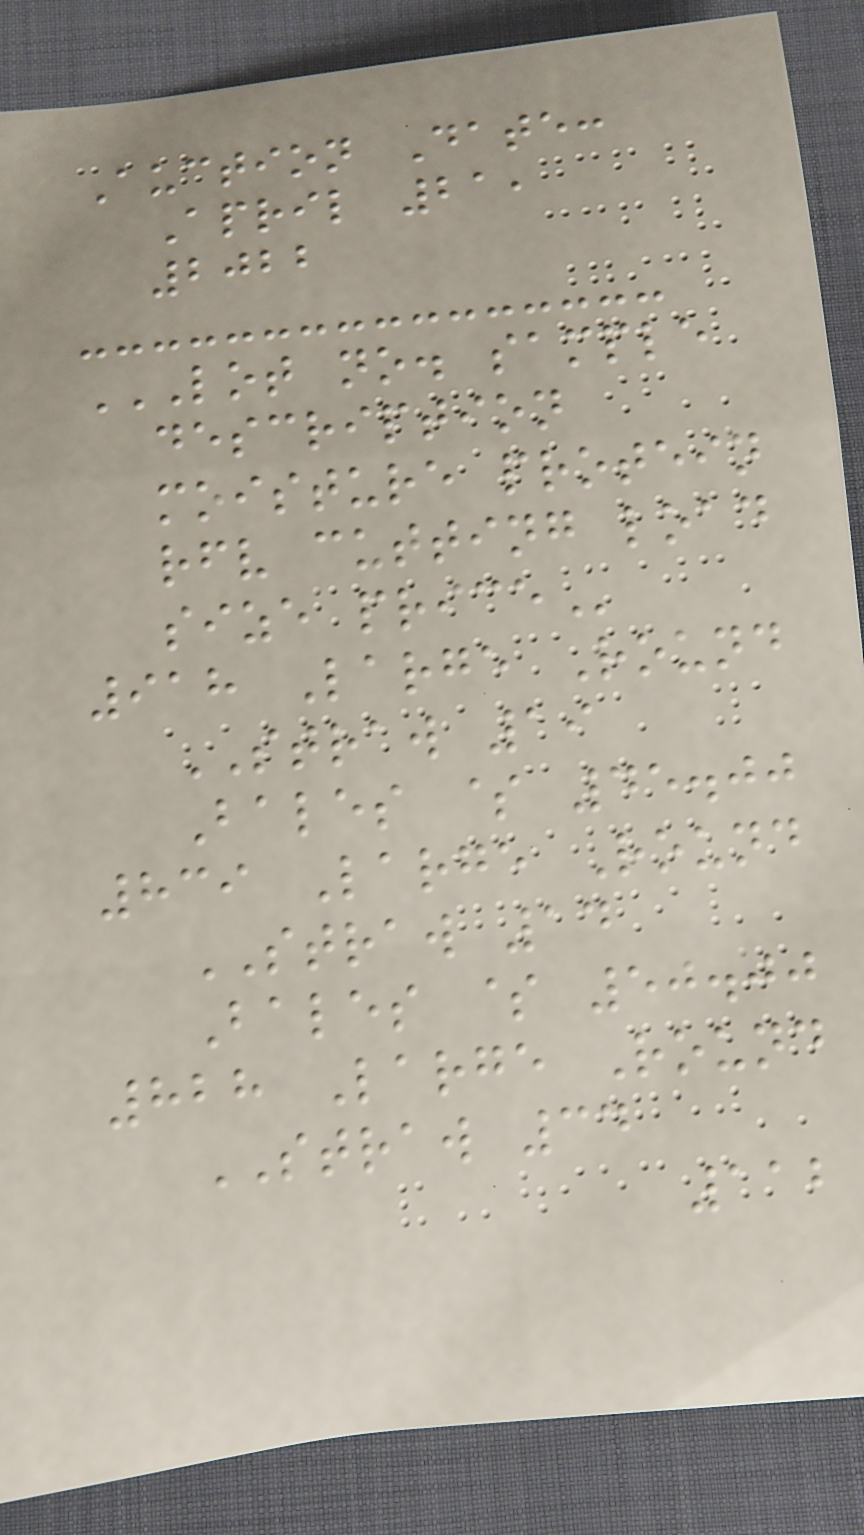Auction Date:
April 21,
2022
LOT NO. SAMPLE
DESCRIPTION
MOISTURE PROTEIN
RFV CUTTING LOAD
SIZE PRICE
918 Large Round
STRAW 19
Bales $ 45.00
839 Large Round
STRAW 14
Bales $ 50.00
828 Large Round
STRAW 34
112
